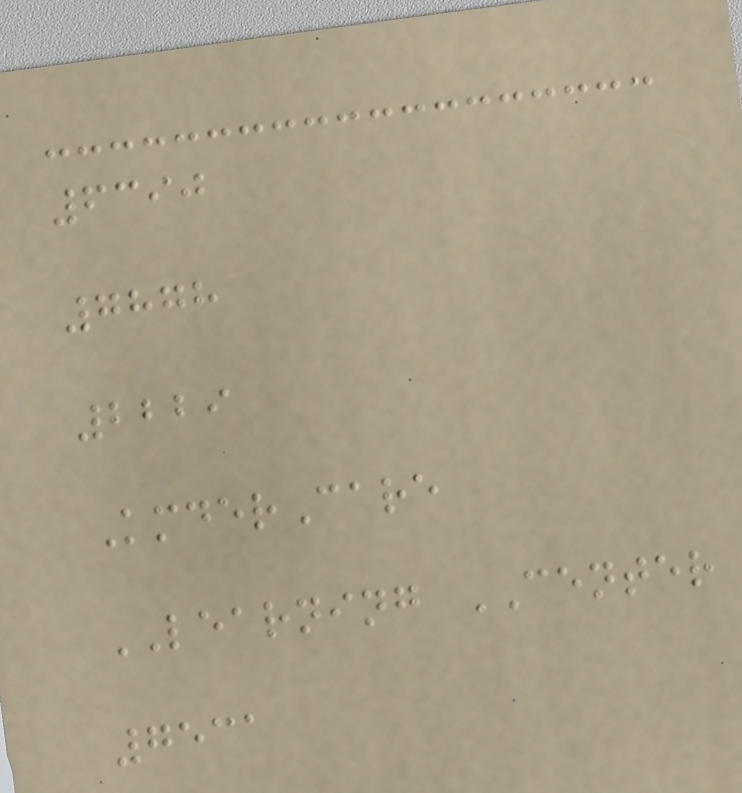6390
7878
2229
KmderCare
LEARNING CENTER
7531
